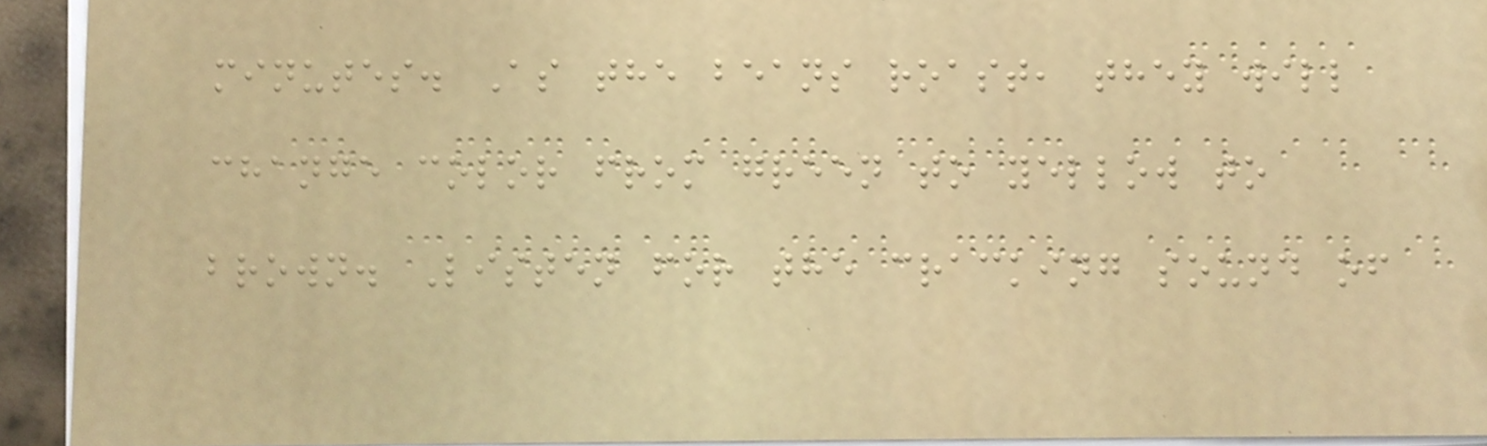minutes. As the beans roast, they will
change color from green to yellow to
brown. Listen for the cracking sound of
